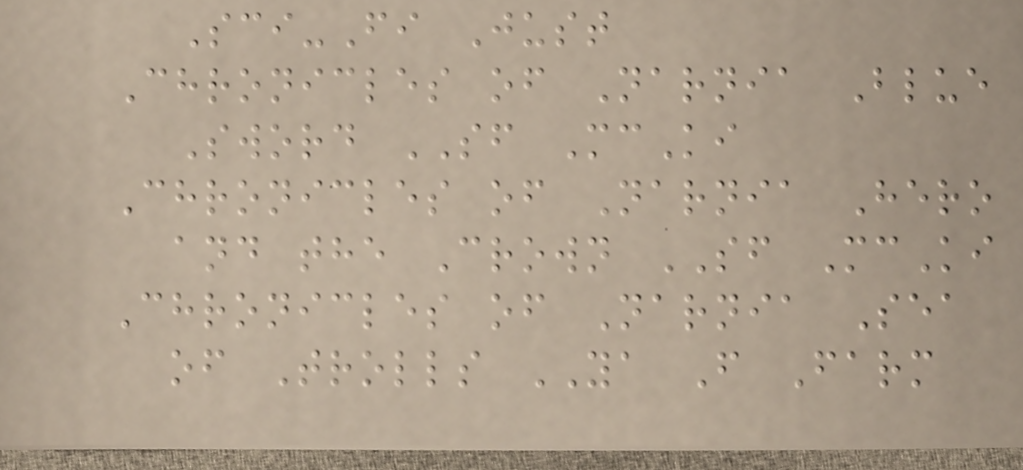Sci-Fi Just
Chronicles of Narnia Blue
Sword SF McKi
Chronicles of Narnia Hero
and the Crown SF McKi
Chronicles of Narnia Sea
of Trolls YA F Farm
